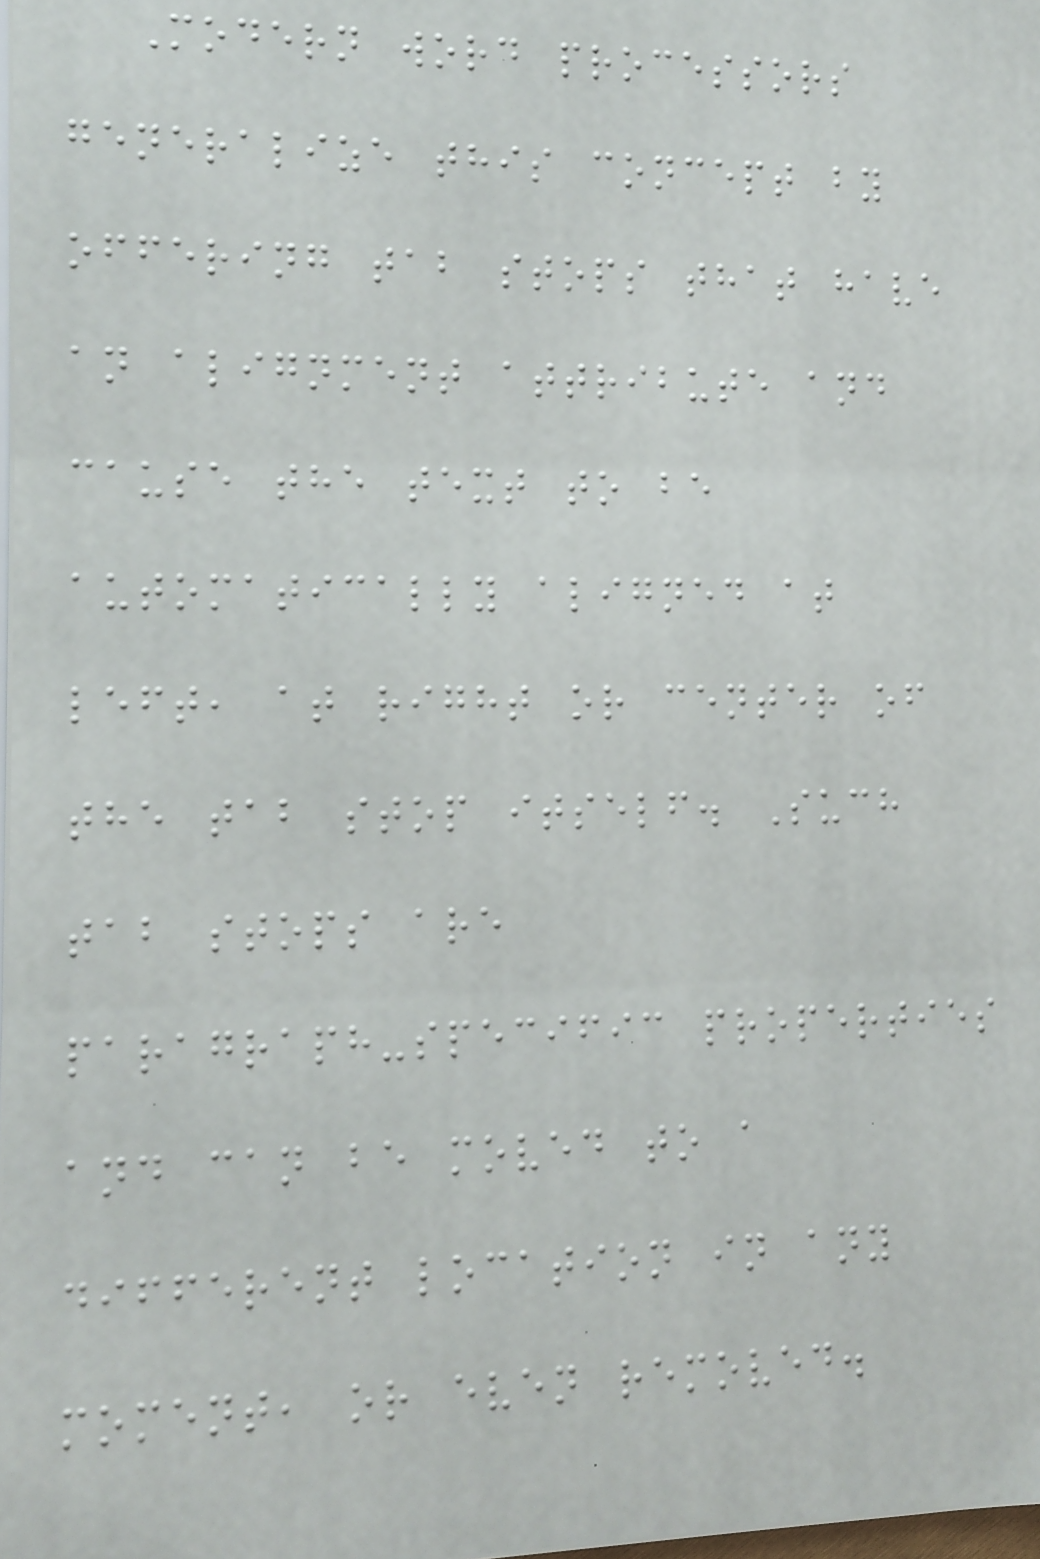Modern word processors
generalize this concept by
offering tab stops that have
an alignment attribute and
cause the text to be
automatically aligned at
left, at right or center of
the tab stop itself. Such
tab stops are
paragraph-specific properties
and can be moved to a
different location in any
moment, or even removed.
